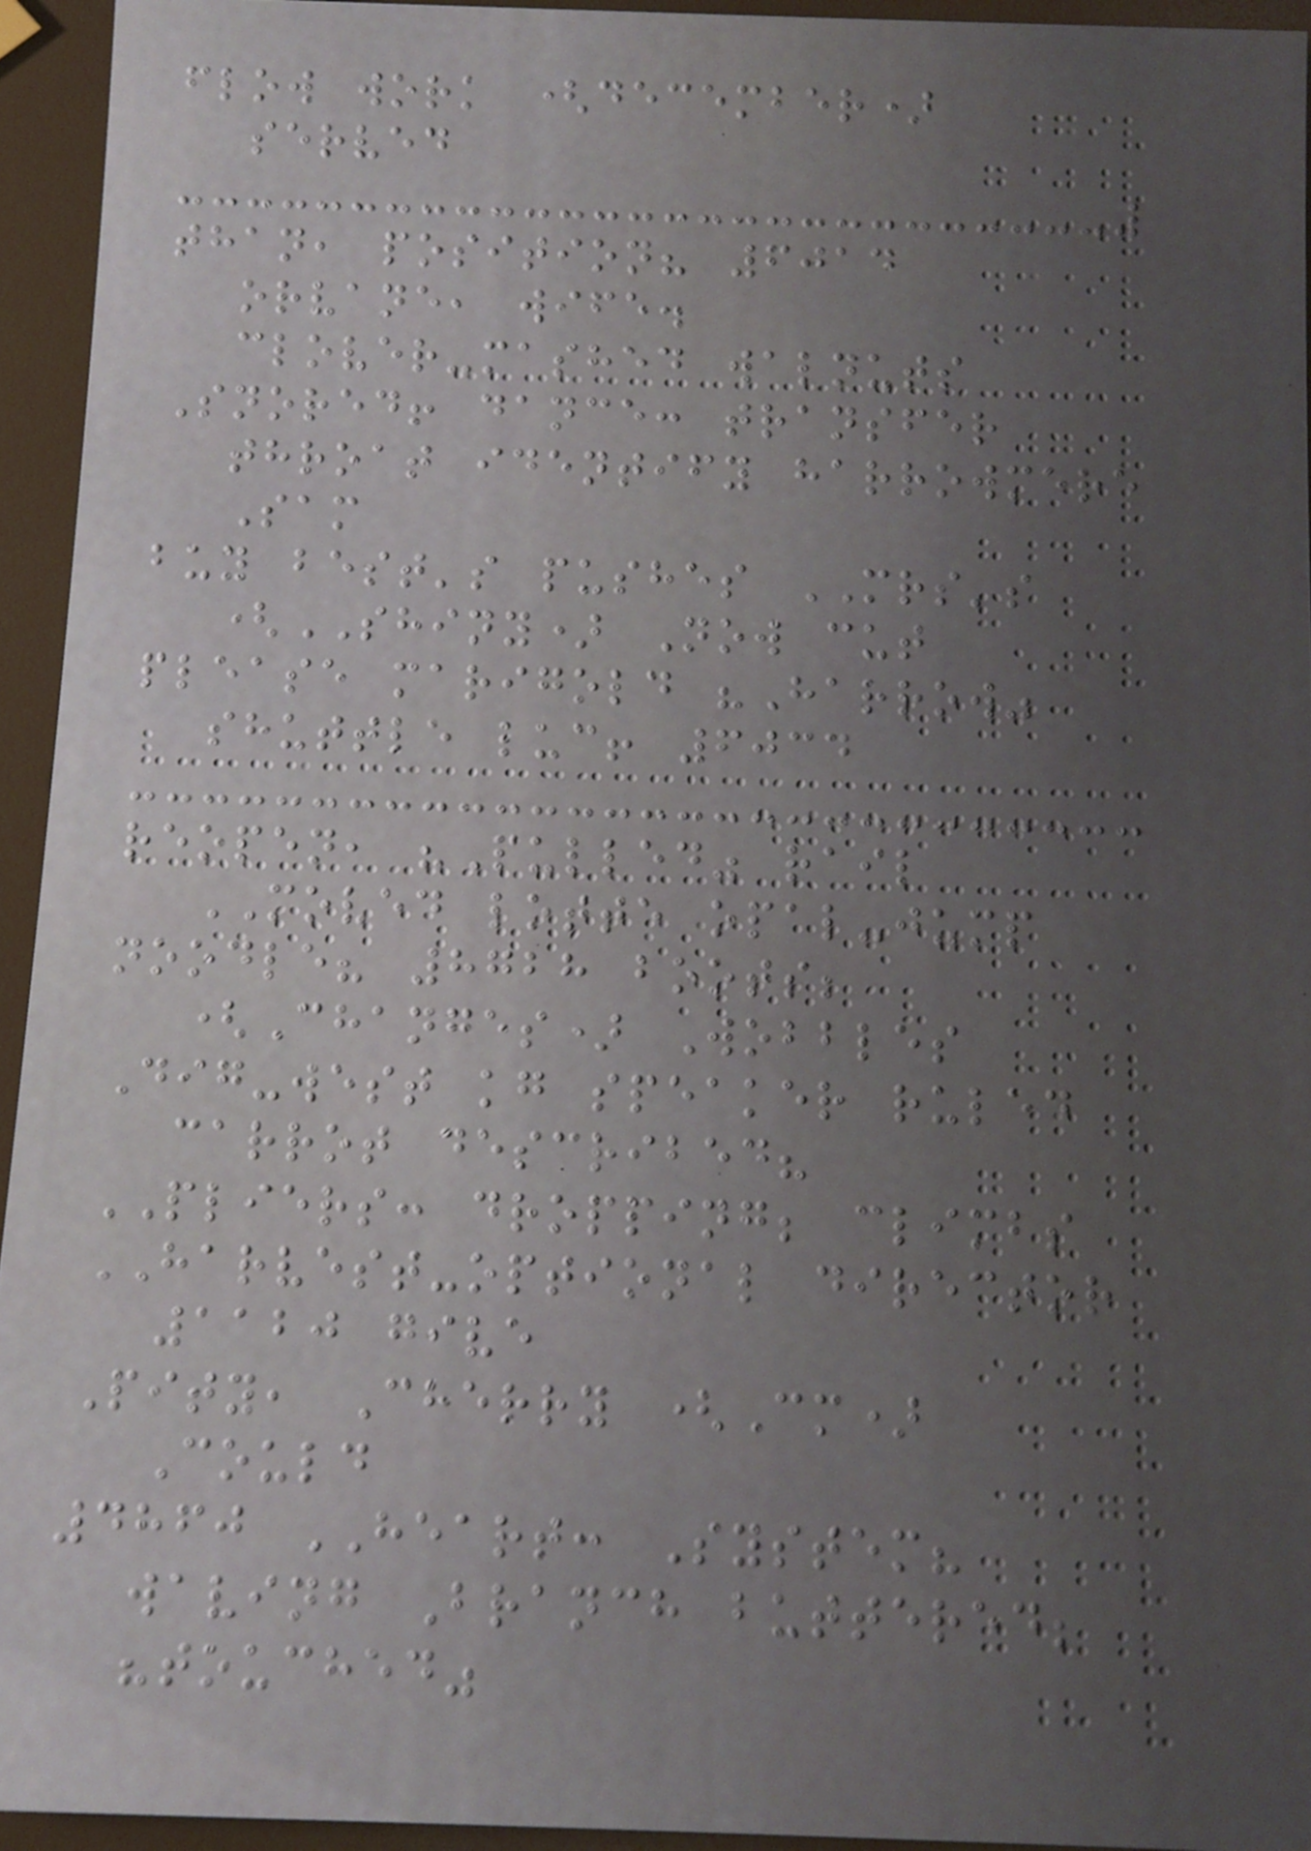flow work (december)
served
than, position? 6014
orvane, wife.
clover-mashed walnuts
Snored! dance: transfer
throat identify harrowmere
Sam
buy best's pushes MRS's
(SHINY) Now cut
please marigold "Harrow"
shuttle luc! 6034
reopen, "Pulled" rail
MOVED lotte opal-jump
noodle? 8728 boots;
(Changes) Wobbles
Dig-west kg speaker ruled
carrot described?
PLIERS: dropping; climbs
HARVEST-optional director
1120 give
Pity, Cherry (Cm)
Could
4860 HEART: System?
waving Branch buttered;
"touched"
